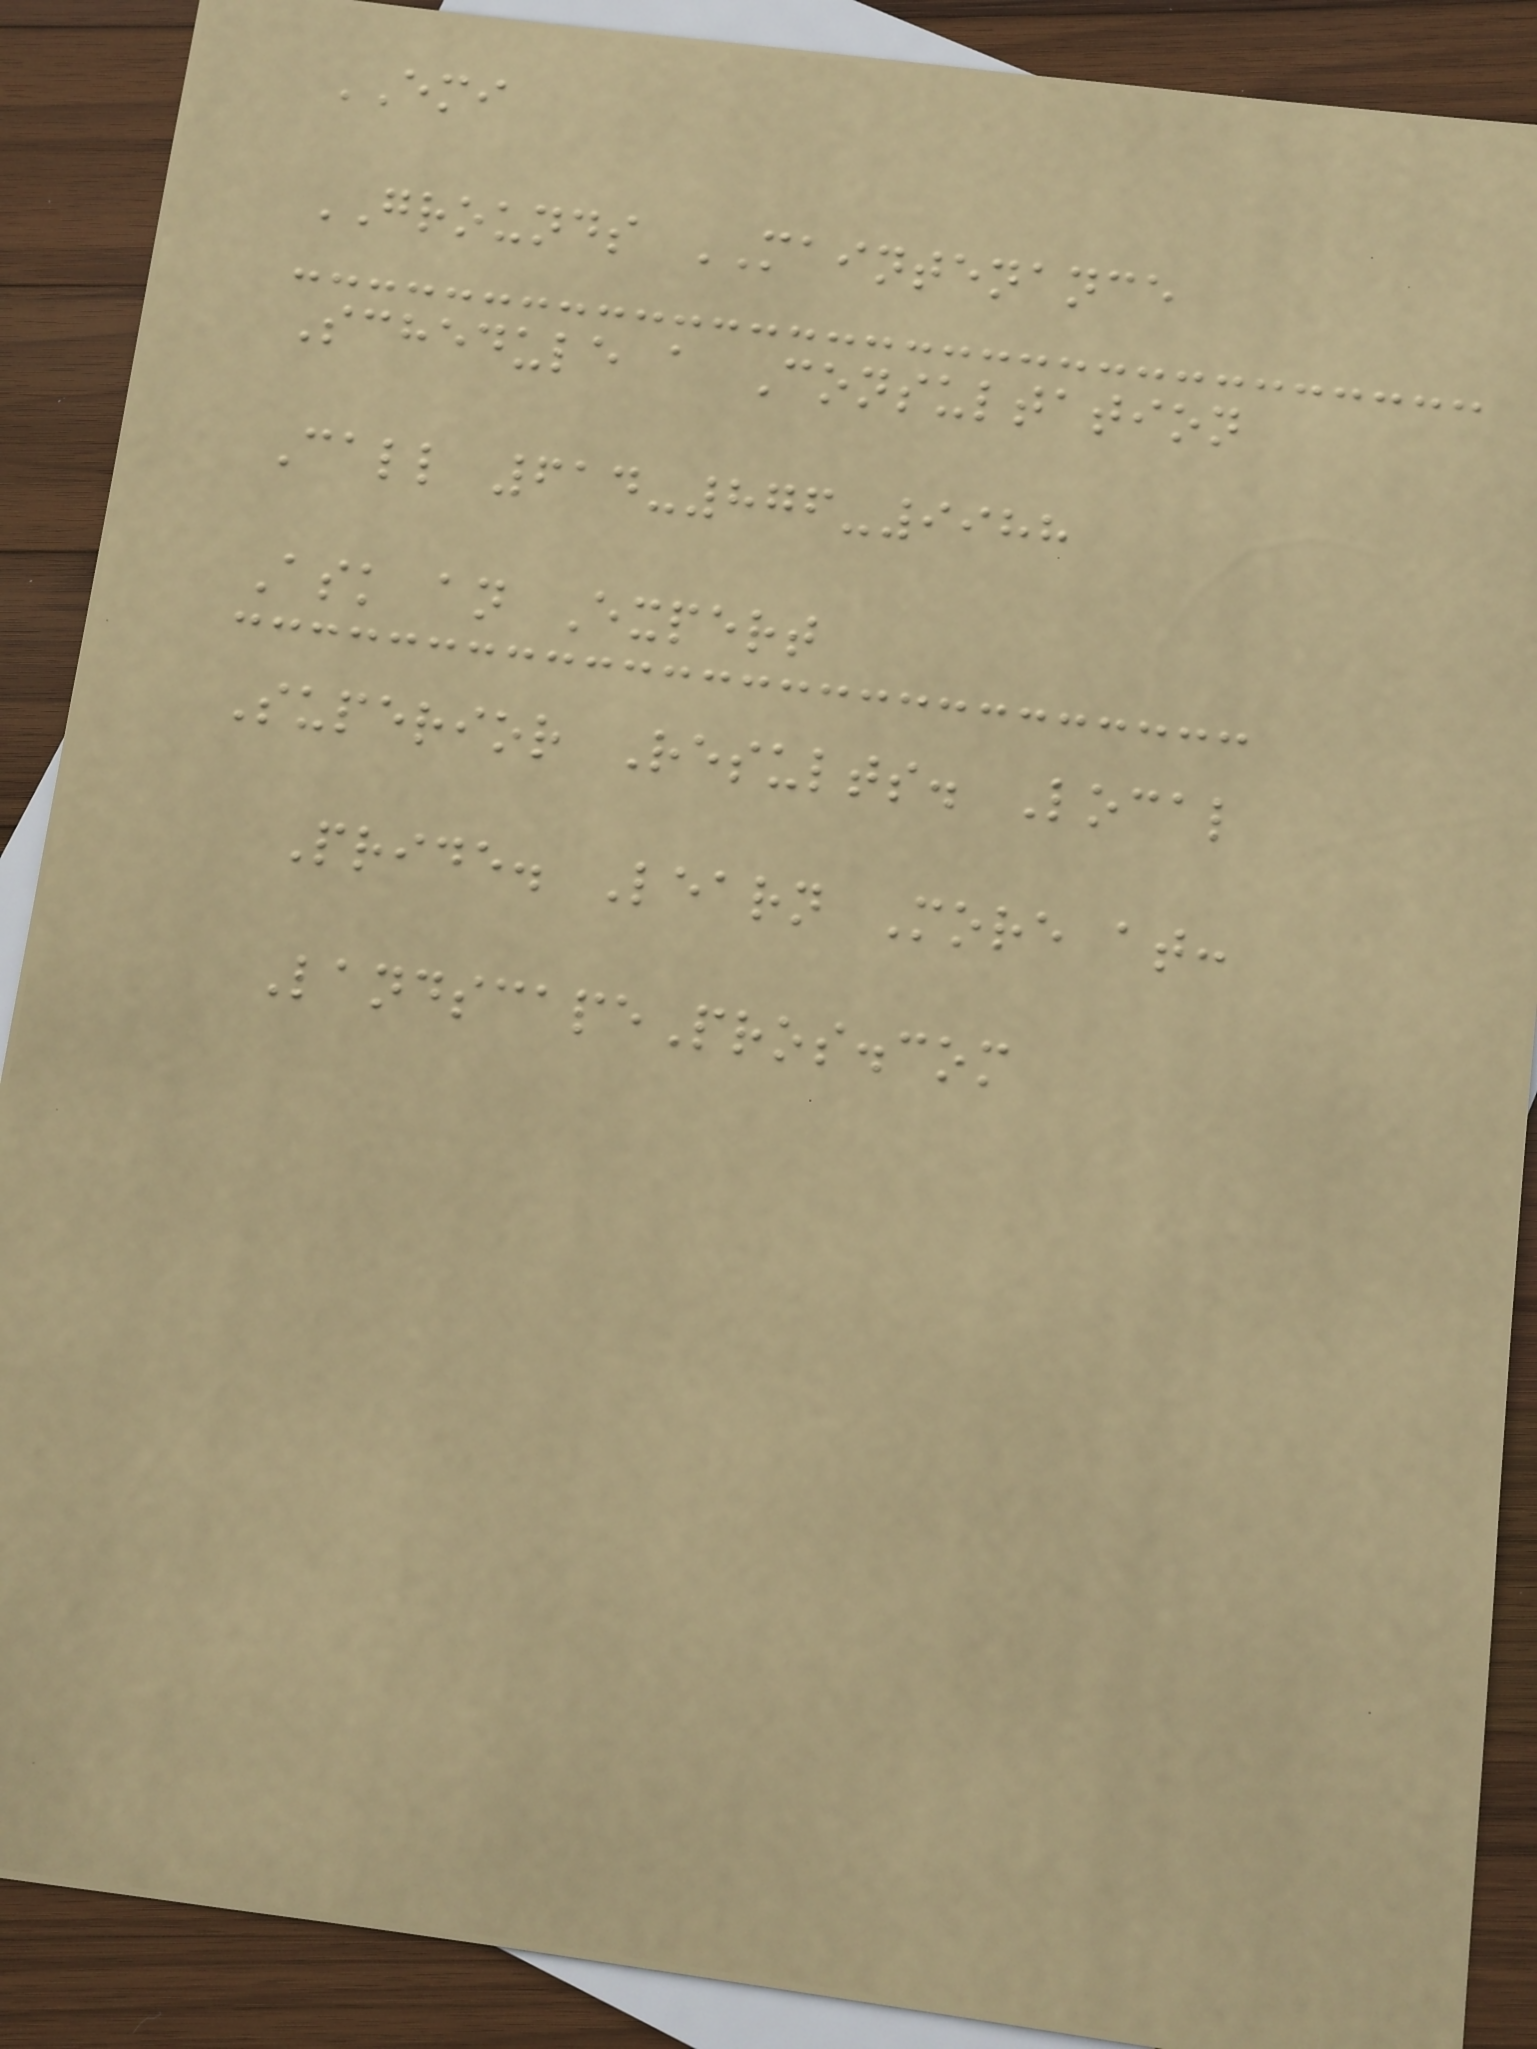EMI
GROUNDS MAINTENANCE
Schedule a Consultation
Call 614-876-9988
Ask an Expert
Superior Results. Local
Pride. Learn More at:
LandscapePros.com
